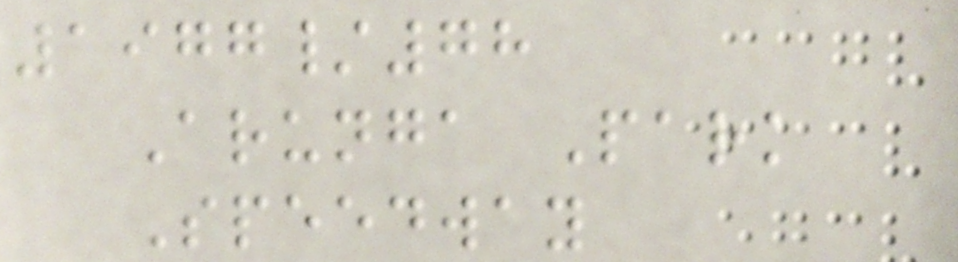1977/78
Arunga Park
Speedway
